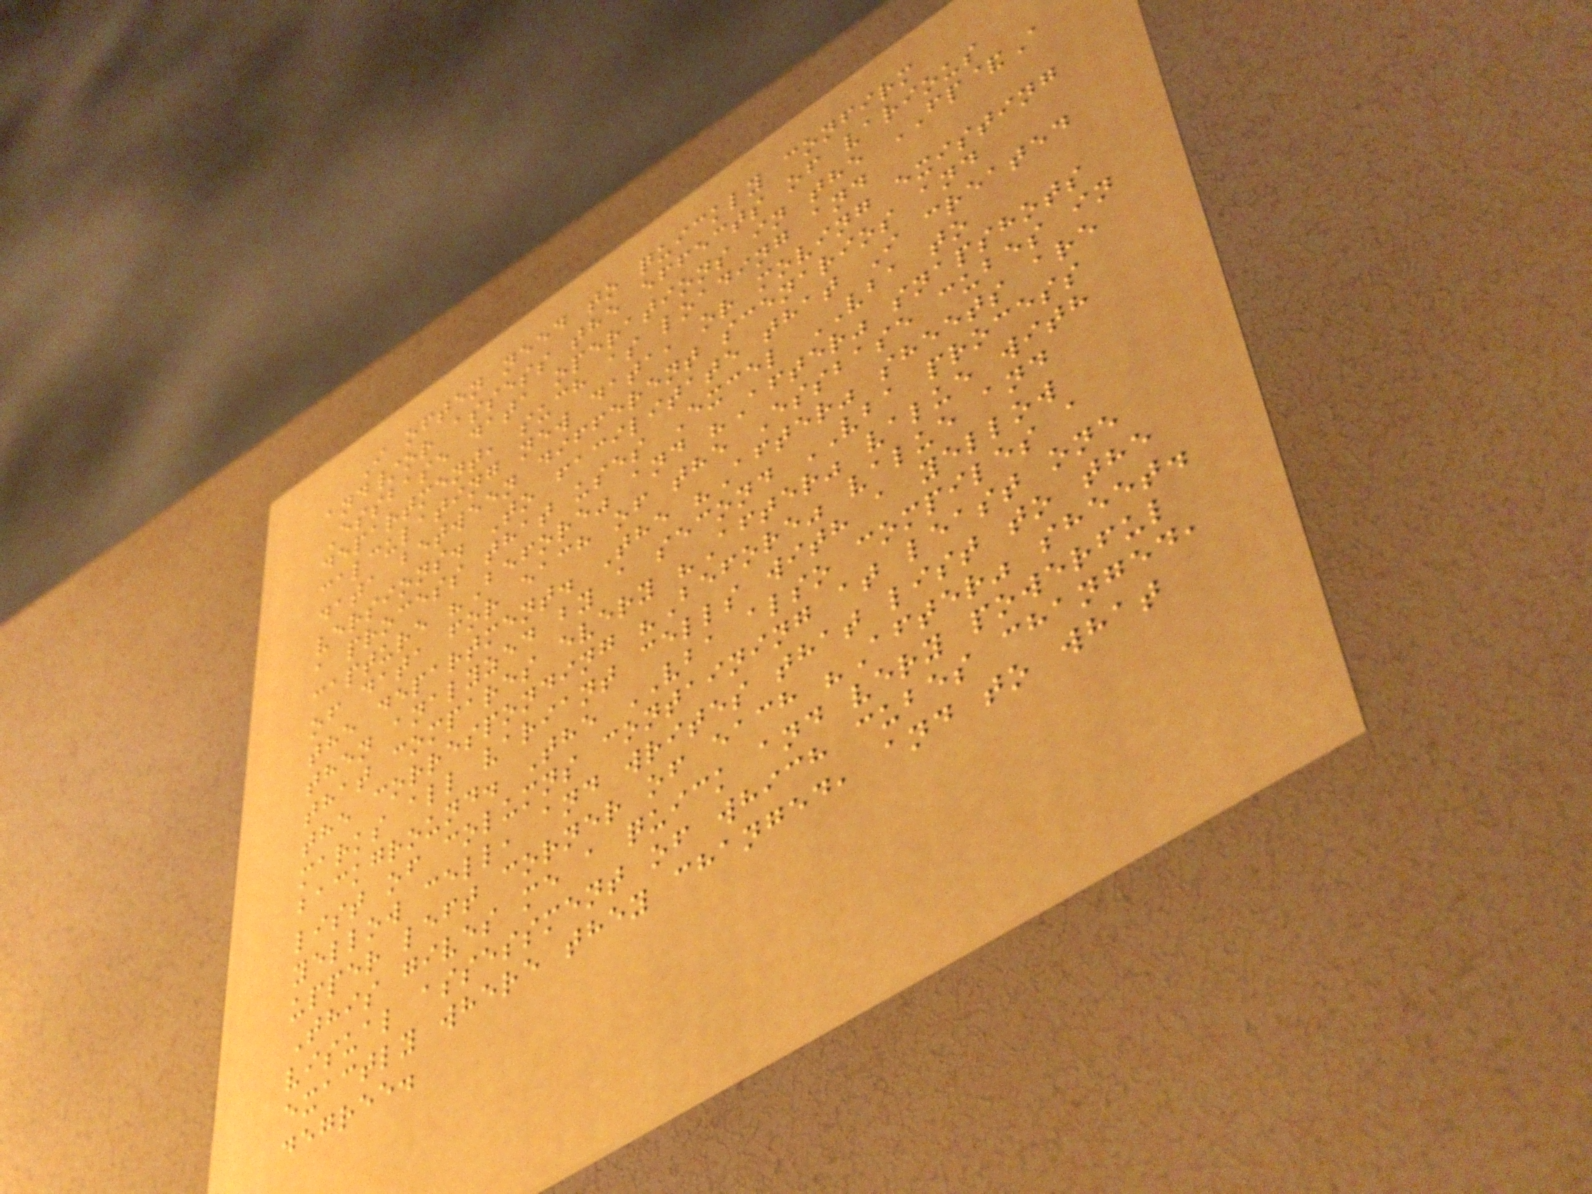I often need to quickly confirm
and/or assess the effects of various
Essbase data operations in the FP&A
department, such as loading and
calculating new data, or moving existing
data between different scenarios and
versions. To facilitate that I created
a process that uses Excel VBA to
capture "Before" and "After" snapshots
of data for each of the Essbase cubes in
the department. The "After" sheets are
then analyzed by a second VBA process
that compares every "After" value with
the corresponding "Before" value and
marks all variant cells with a yellow
background. The VBA also compiles a
list of columns containing at least one
yellow cell, and writes that list to the
upper left corner of each "After" sheet.
This gives me a quick and very powerful
visual assessment of which cubes changed,
exactly where they changed, and to what
degree.
